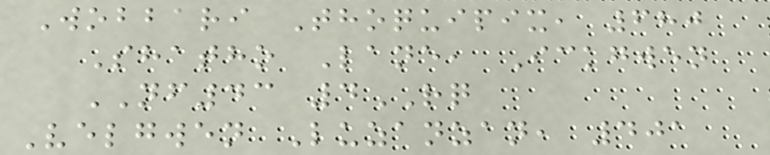Wobbari Thoquipix, 680
Shatho Lane, Ickgwen
NF43 4RQ
Velgwen Luzanzan, 401
